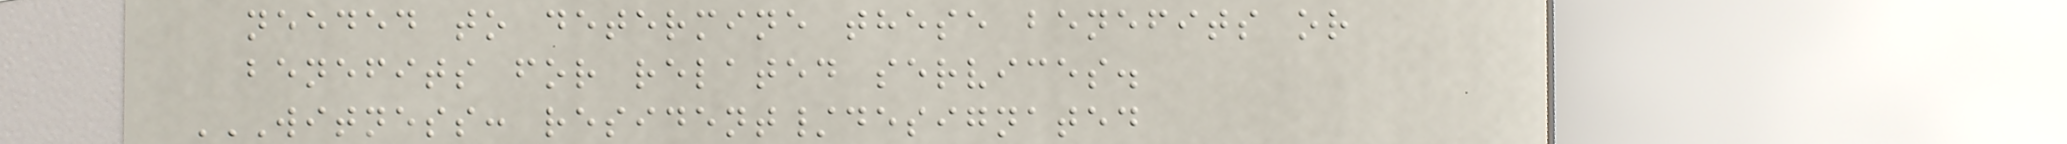needed to determine these benefits or
benefits for related services.
WITNESS: RESIDENT/DESIGNATED
